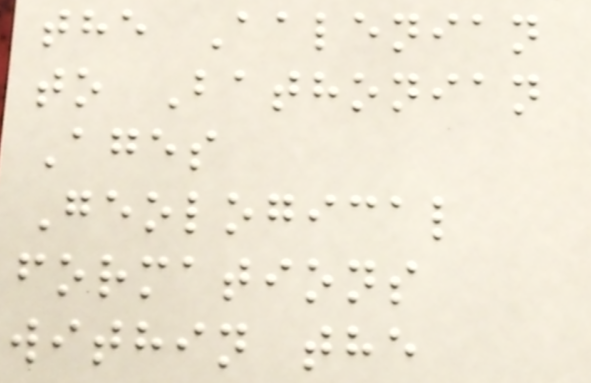the Aalenian
to Bathonian
Ages
Geological
formations
within the
